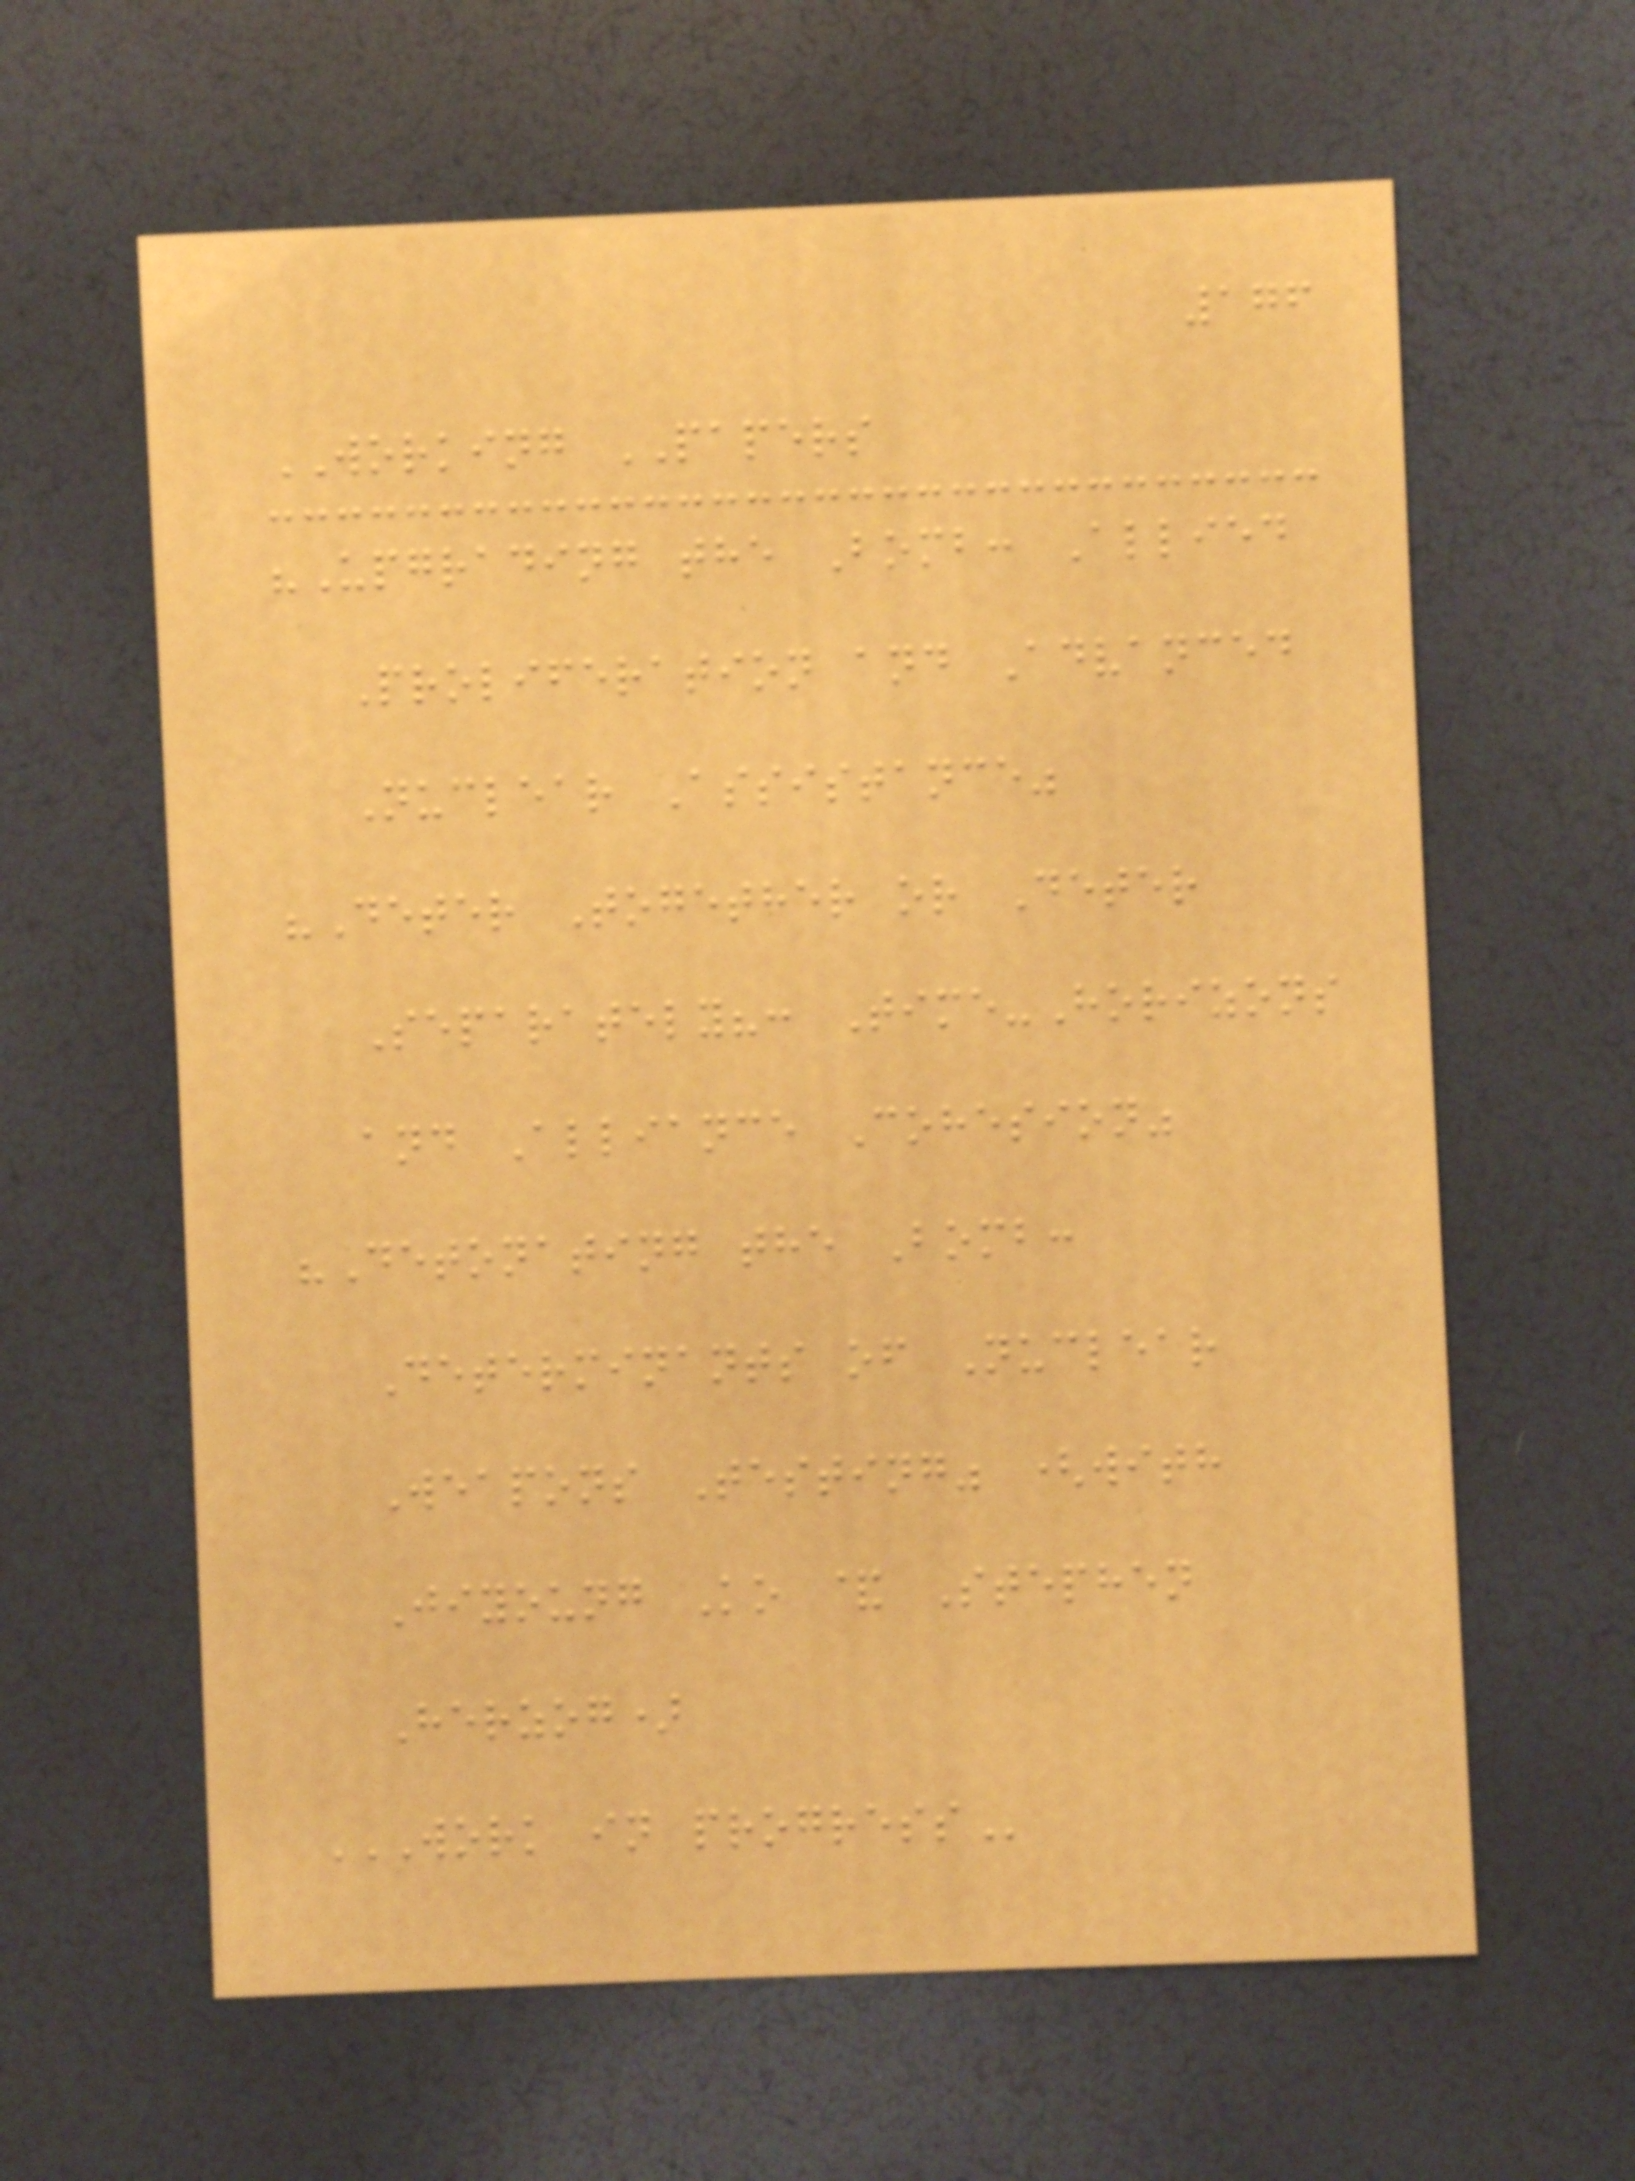176
WORKING PAPERS
"Upgrading the Bomb: Allied
Proliferation and Advanced
Nuclear Assistance"
"Deter Together or Deter
Separately?: Time-Horizons
and Alliance Cohesion"
"Detonating the Bomb:
Determinants of Nuclear
Weapons Testing" (with
Jiyoung Ko & Stephen
Herzog)
WORK IN PROGRESS
